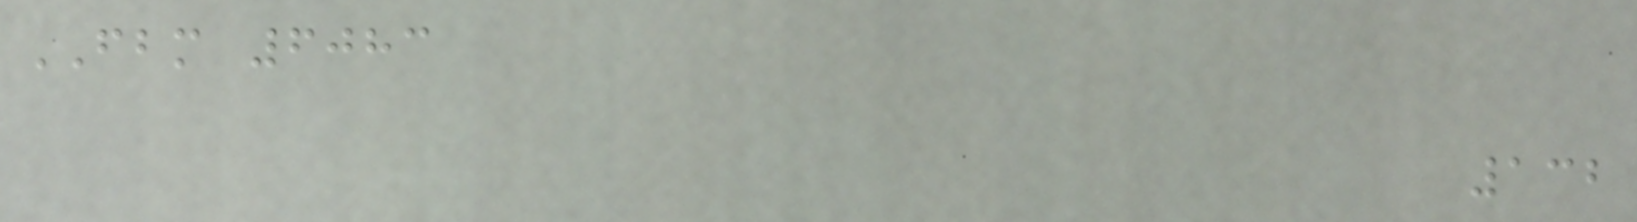FBM 6083
132
